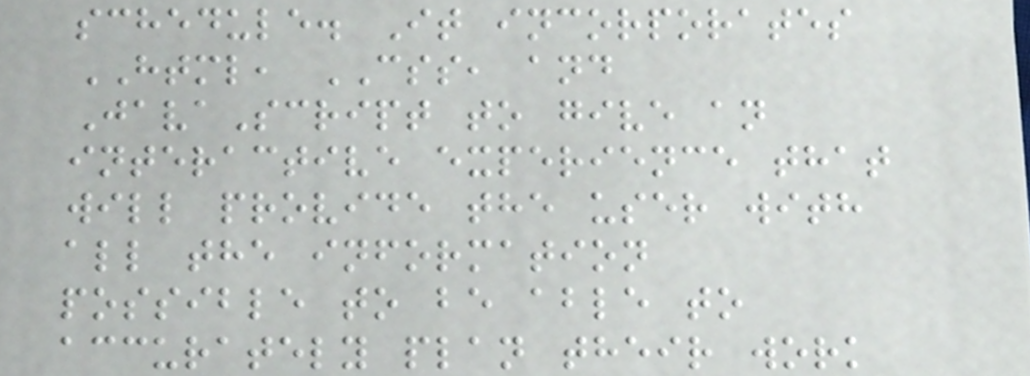schedule. It incorporates
HTML, CSS, and
JavaScript to give an
interactive experience that
will provide the user with
all the information
possible to be able to
accurately plan their work
